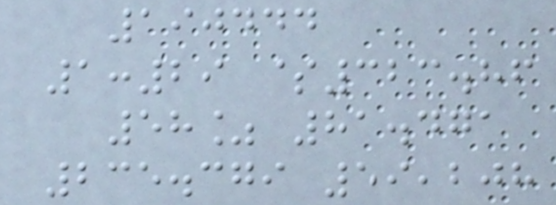190444
1:29 $323.86
58% 81.471
235.379 59,208
